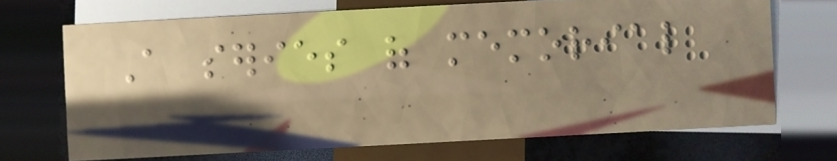A series of memorial
